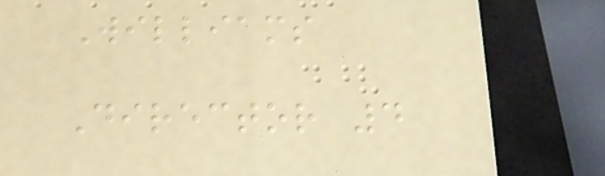Williams
Director 4
